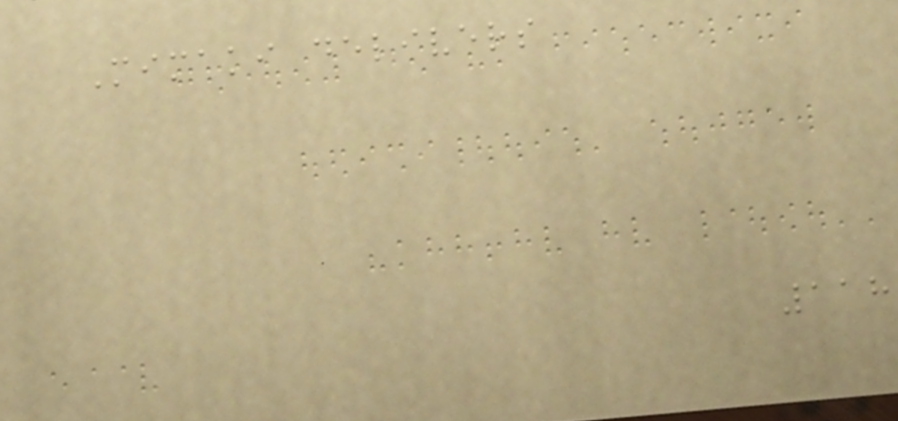Mimaki delivers
118
